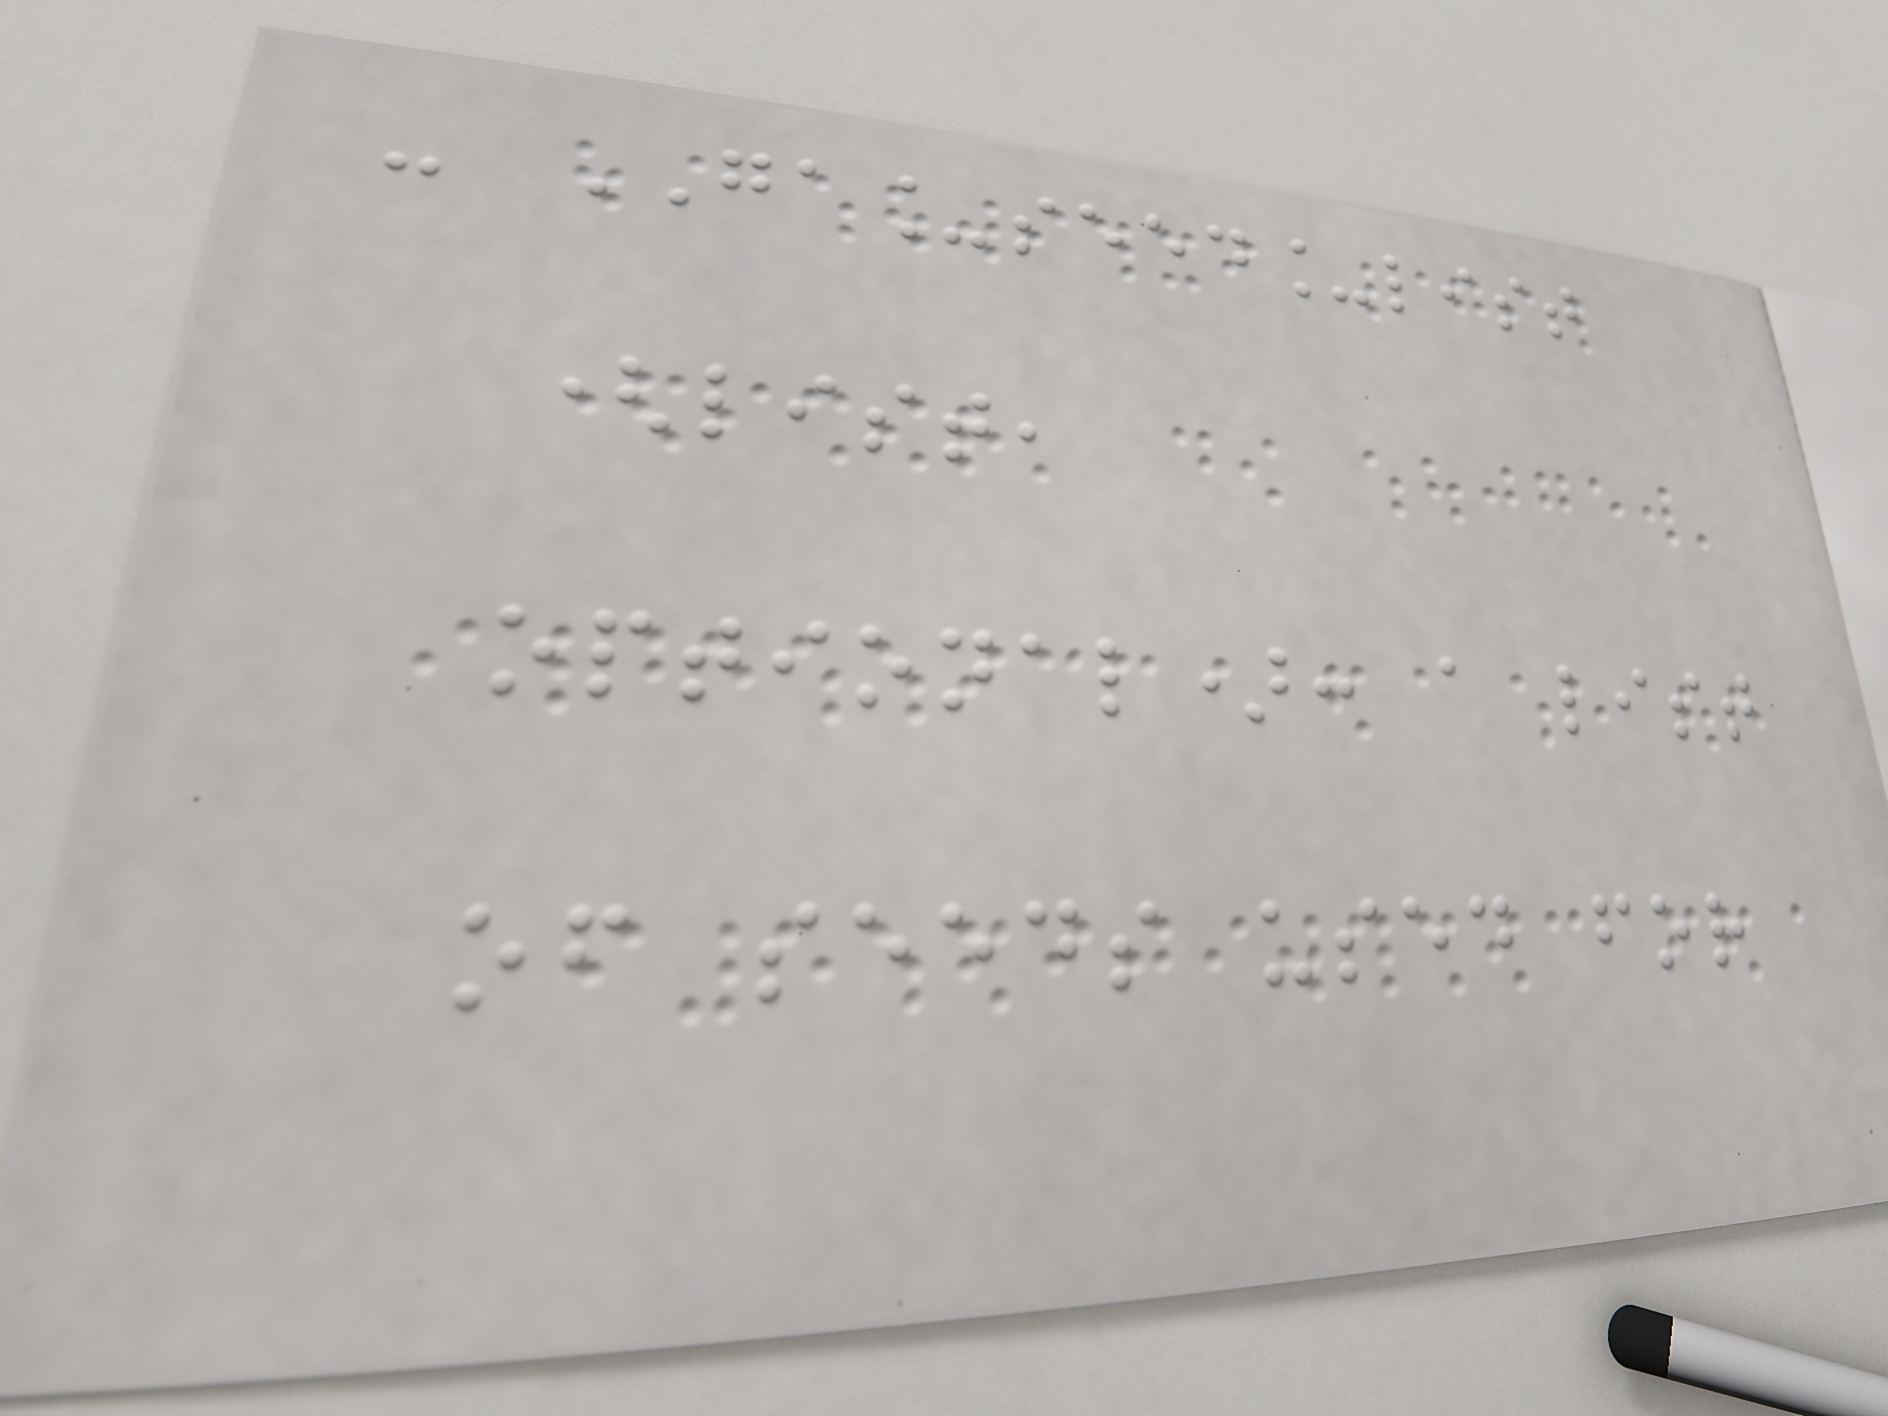- GA_seed_list
(list,
optional): a list
of seeds used for
